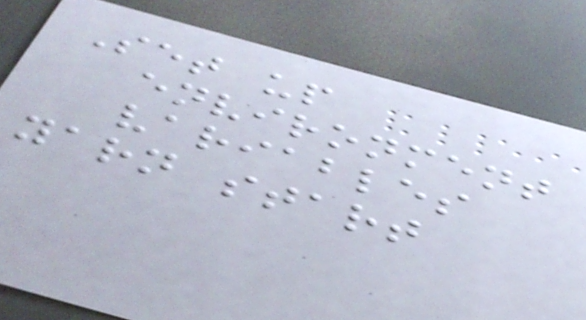Set up
environment
variables
yarn start
